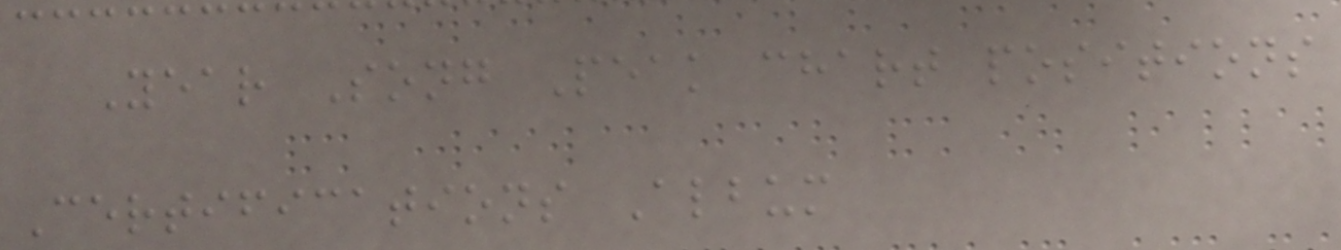Year Song Peak chart positions
Certifications Album
